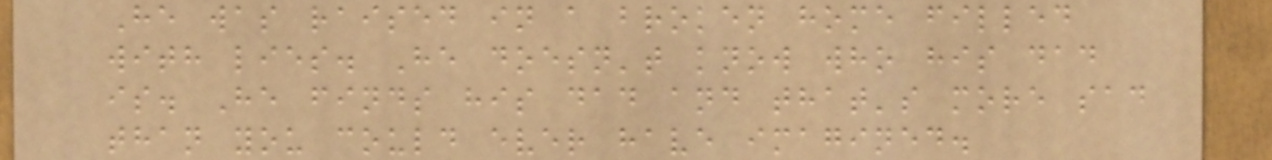He was raised in a broken home filled
with lies. He doesn't know who his dad
is. He finds his dad and that's more sad
than you could ever have imagined.
